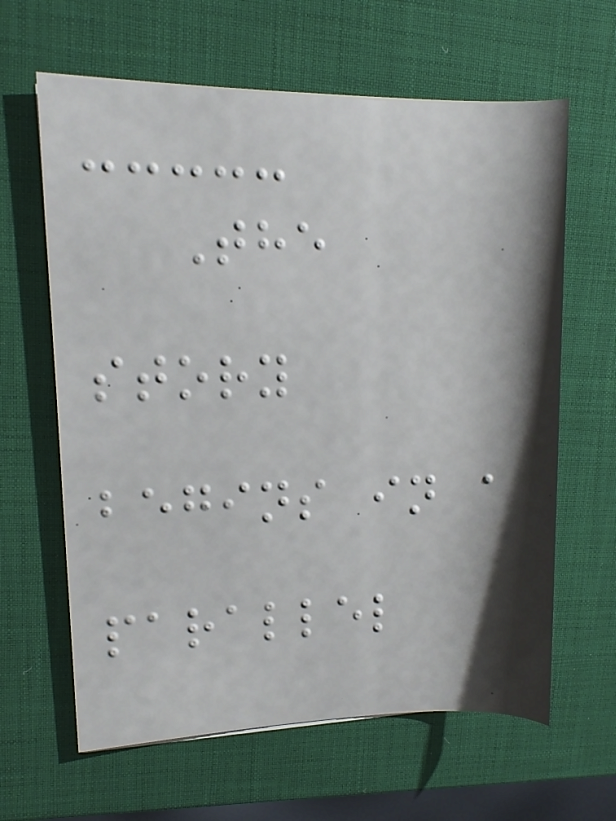The
story
begins in a
parallel
